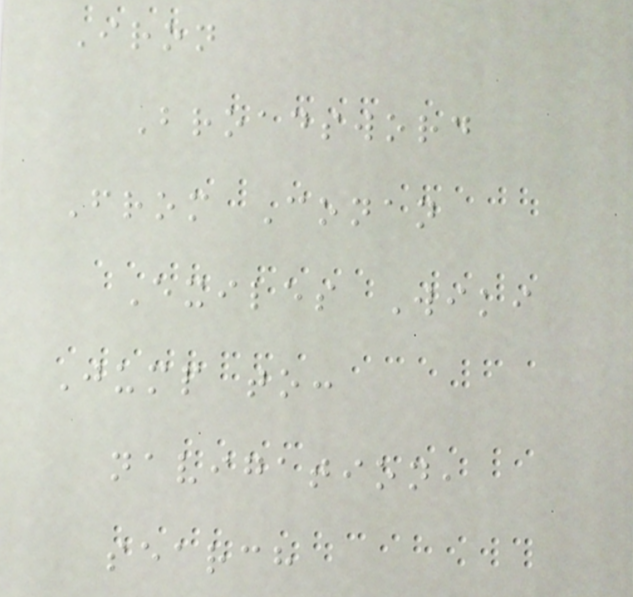Iron
Broadsword
From Conan
Exiles Wiki
Jump to:
navigation,
search
